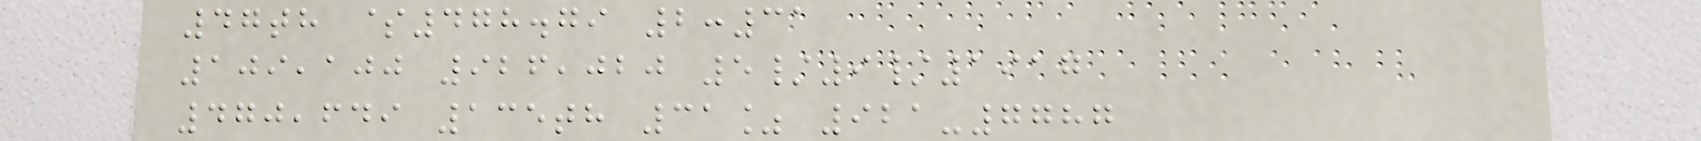47th $478.79 2:31
109,100 926,020 5/9/1917
470,649 135th 31% 921-7787
